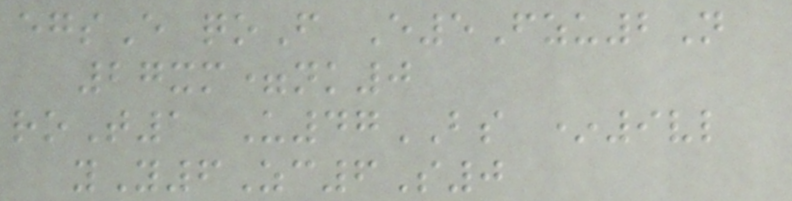egsE qoF E5Fzu2N
27xm=nk0
roT1 U47BS *9vl
yY6Zc6S0
